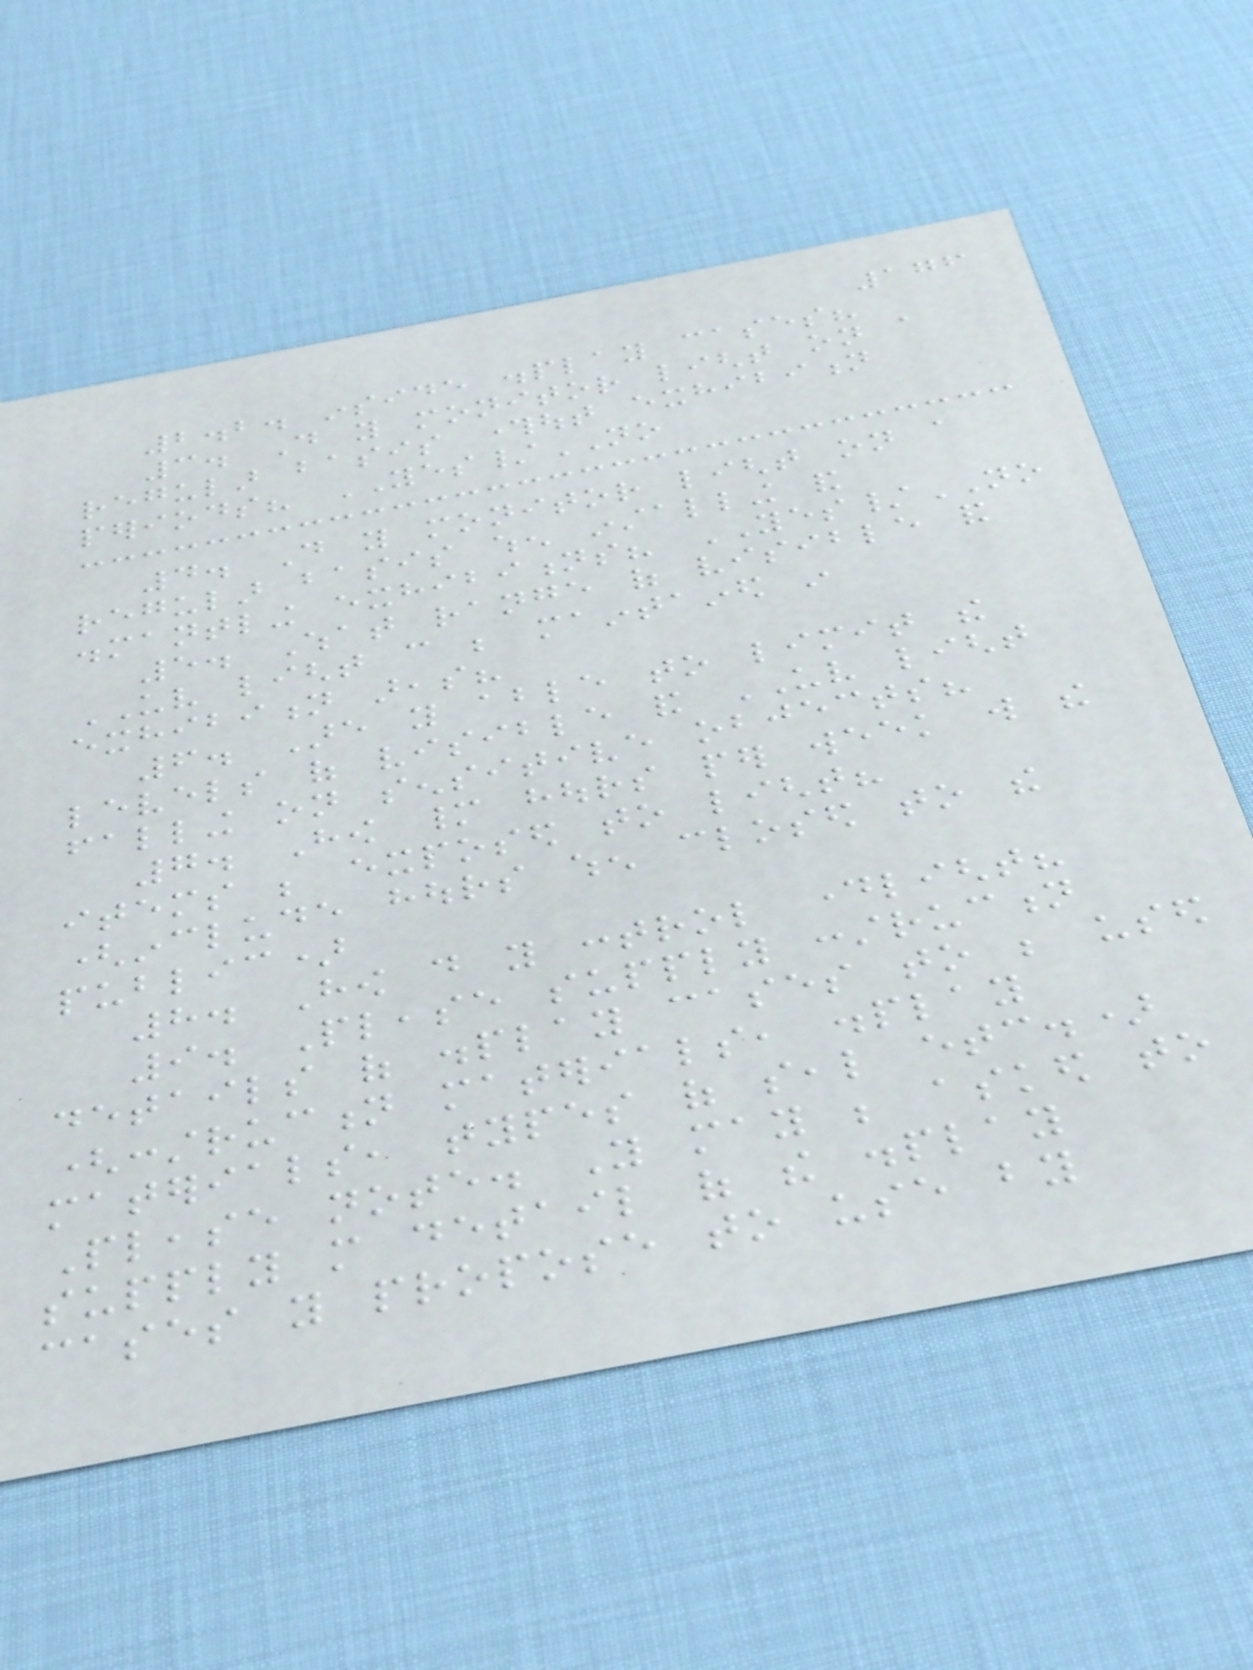176
2.2. inside display cases?
3. Do you monitor light on a
regular basis throughout exhibition
periods? YES/NO
4. Do you monitor light on a
regular basis when installing and
dismantling exhibitions? YES/NO
5. What range of visible and
UV light can be maintained in
exhibition areas?
6. Are you able to limit the
levels of visible and UV light
falling on sensitive objects?
7. How many hours per week will the
items be exposed to light?
(include hours when closed to the
public)
8. How do you control daylight?
9. Please supply construction
details of display cases to be used
(construction materials, display
materials, types of seal etc.)
Please note. You may be asked to
supply more detail of the display
cases you propose to use by
